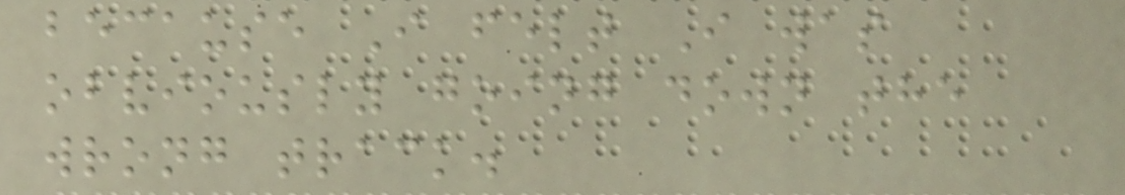because I felt I was
obviously going down the
wrong track.
